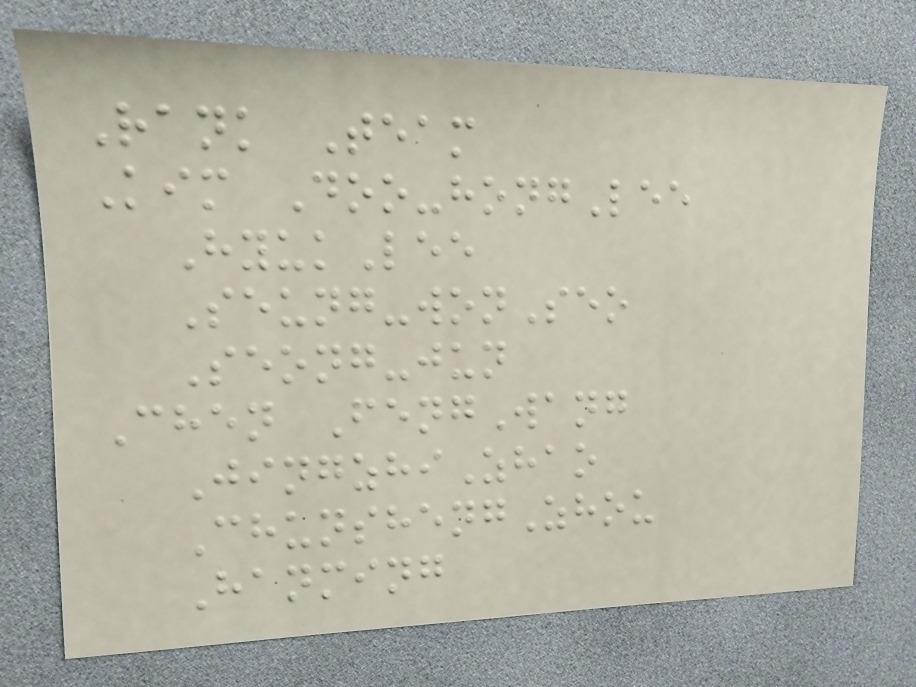Rank Team
Kim Doo-hongLee
HyukLee
Seung-wonSeo
Seong-jun
Chen FengWang
JingzhiZhao
ChunshengZhou
Hanming
